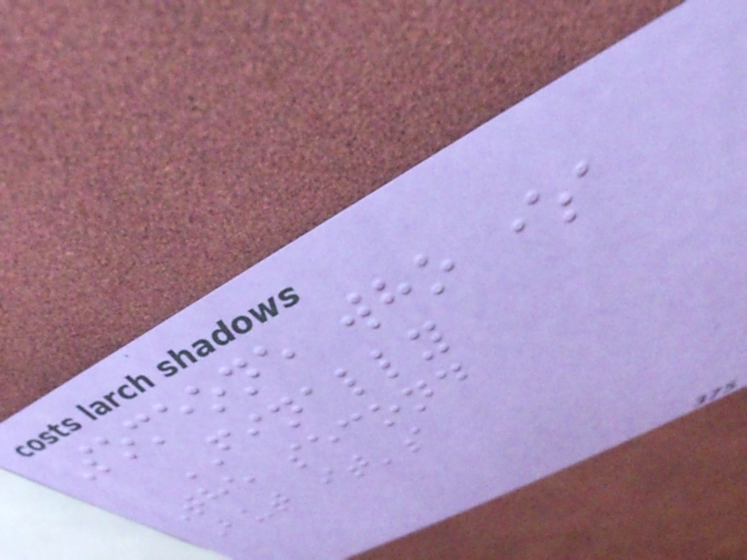Someone who is
FINALLY
The second
But it's
